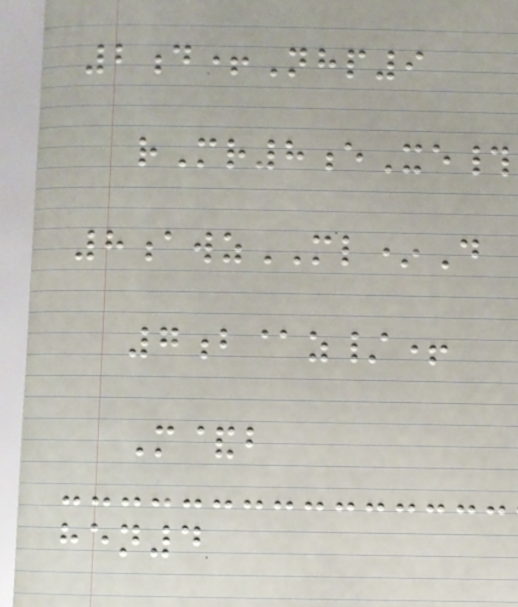2d+Nhp9
rMr8eXe#
8awzML*D
7b@z/+
M&b
hen4
